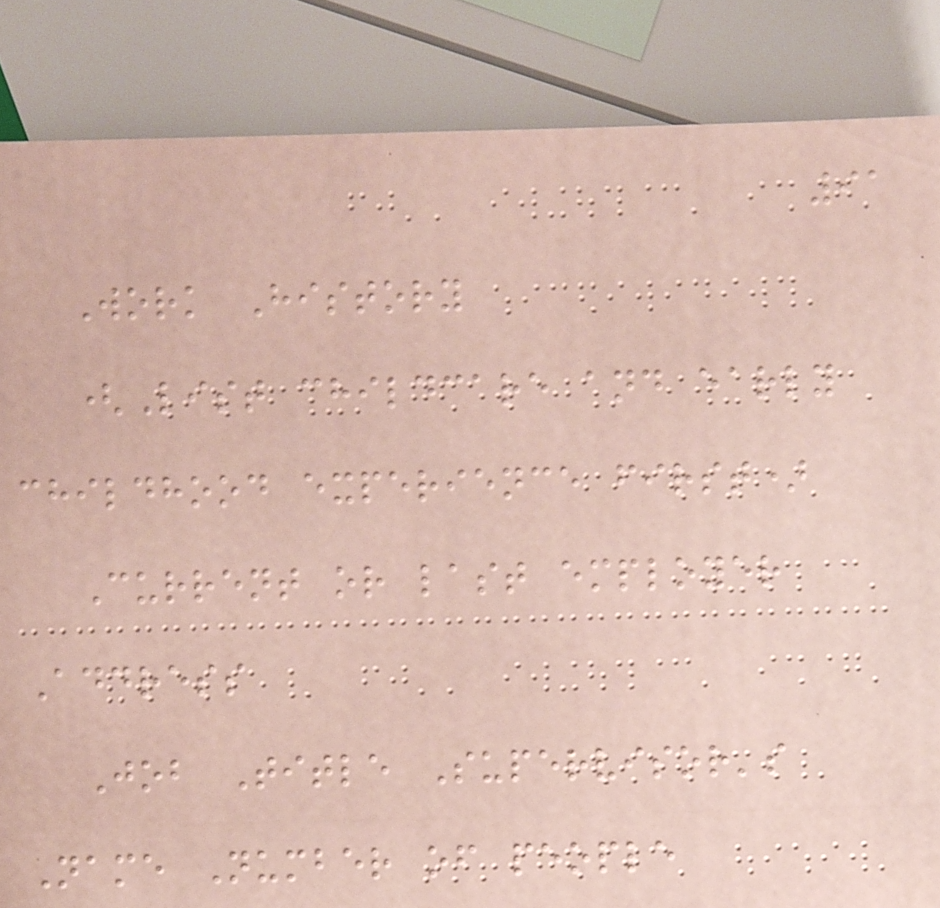91
Work History
(List childcare and early
childhood experience first)
Current or last employer
Address
Job Title Supervisor's
Name Number of people
